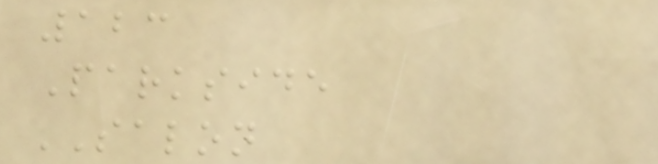123
Parkside
SALON
